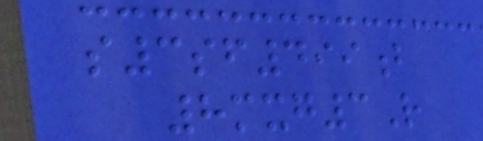s3sf499b
8mxg3R
